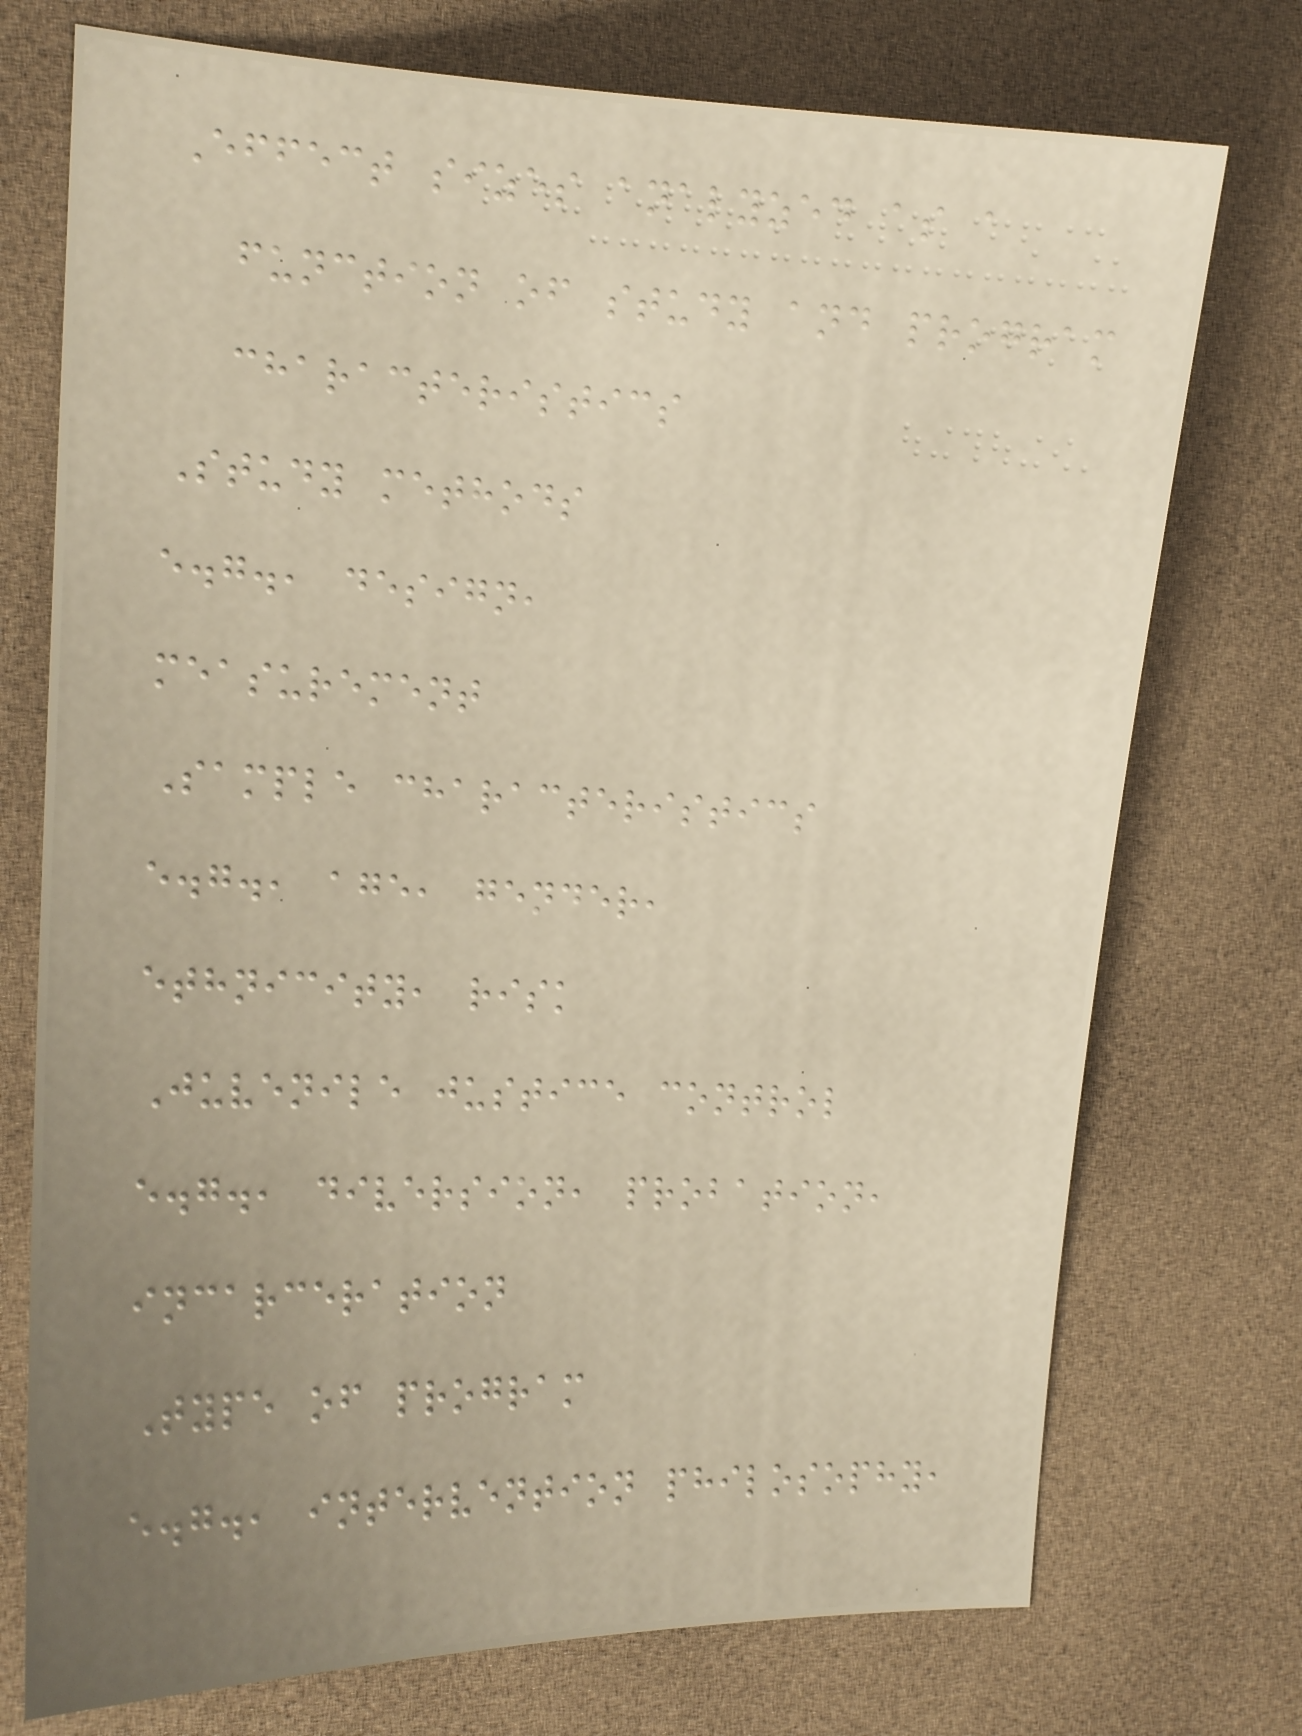Effect sizes analyzed as a
function of study and program
characteristics
Study methods
e.g., design,
measurement
Sample characteristics
e.g., age, gender,
ethnicity, risk
Juvenile justice control
e.g., diversion, probation,
incarceration
Type of program
e.g., intervention philosophy,
